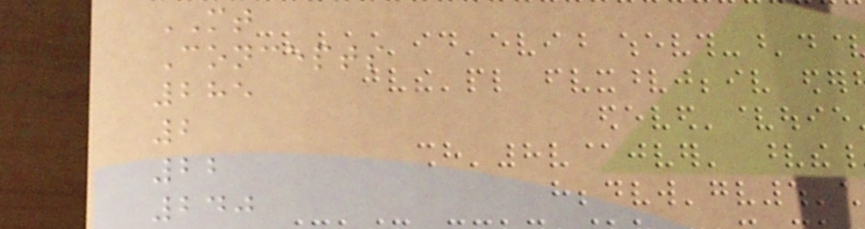MT
Concepts
285
2
22
240
